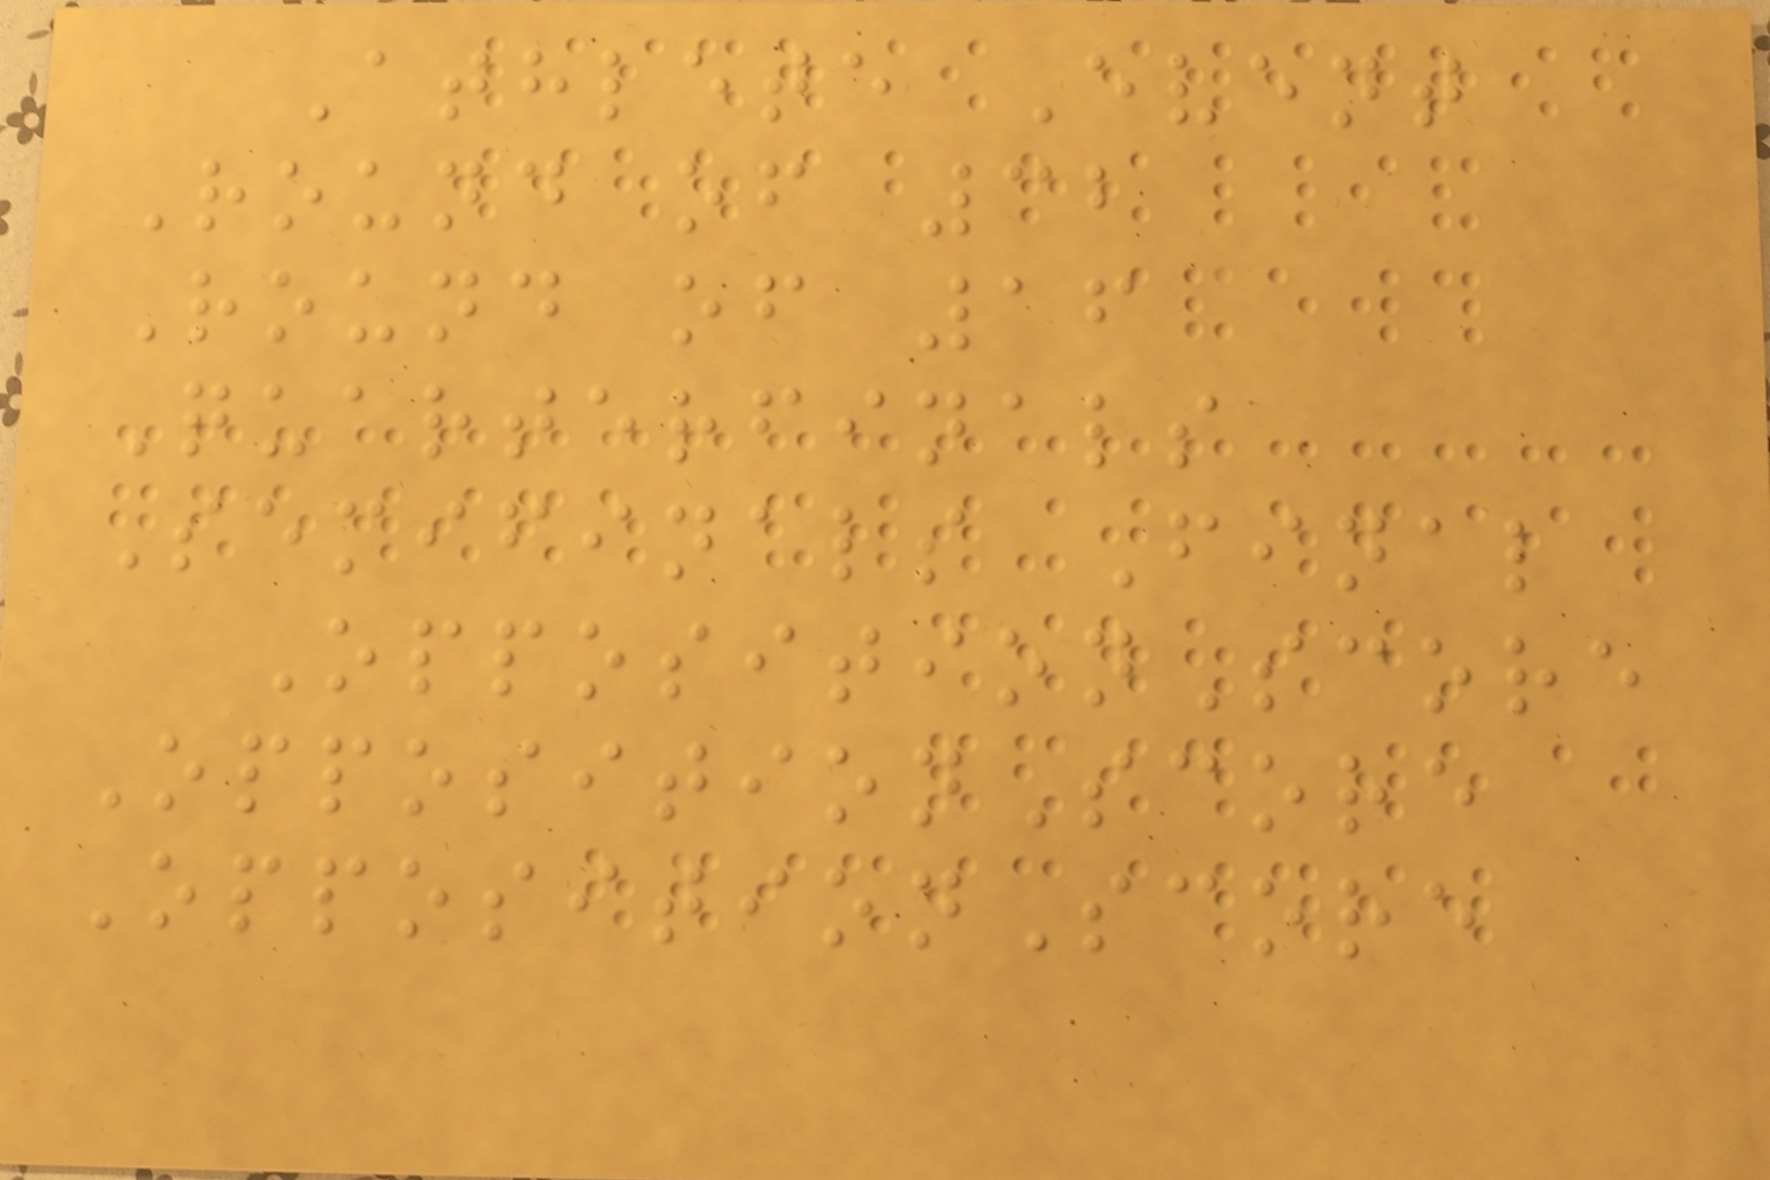Athlete Event
Round of 32
Round of 16
Quarterfinals
Semifinals Final
OppositionScore
OppositionScore
OppositionScore
